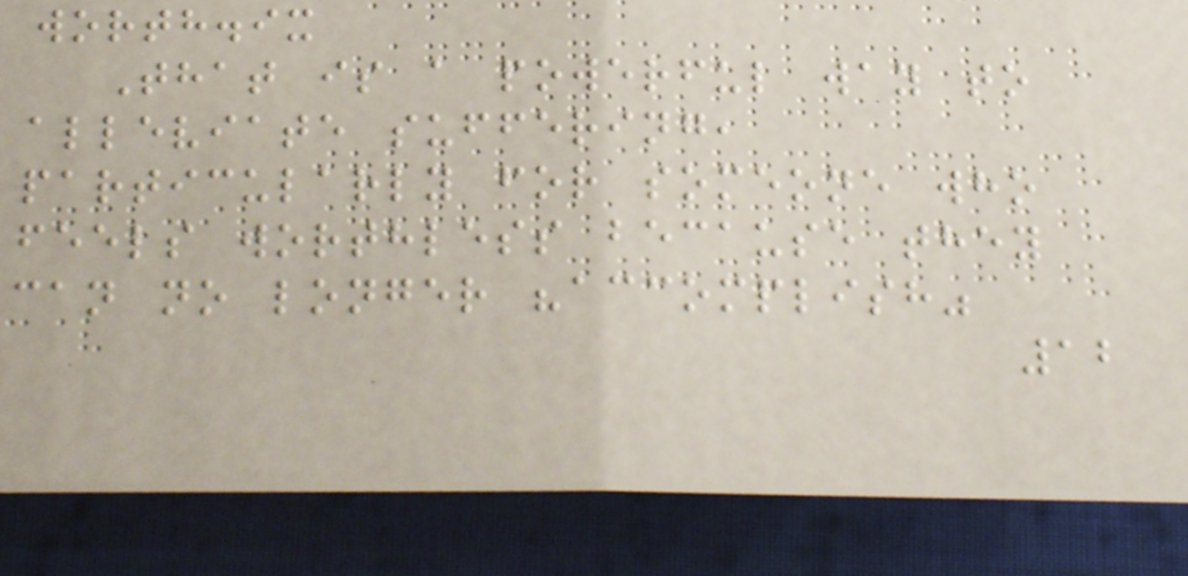worth.ix
That is a powerful way to
alleviate suffering,
particularly for someone who
feels worthless because they
can no longer "accomplish"
12
